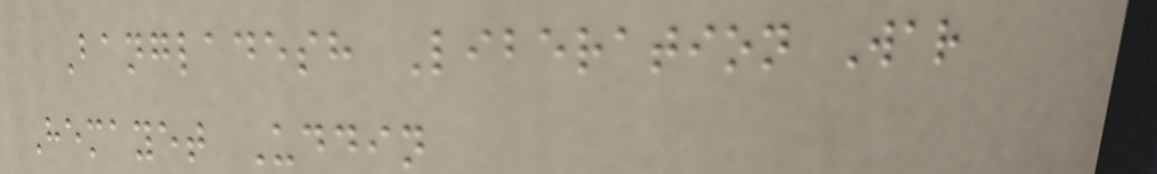Bangladesh Liberation War
Hemayet Uddin
